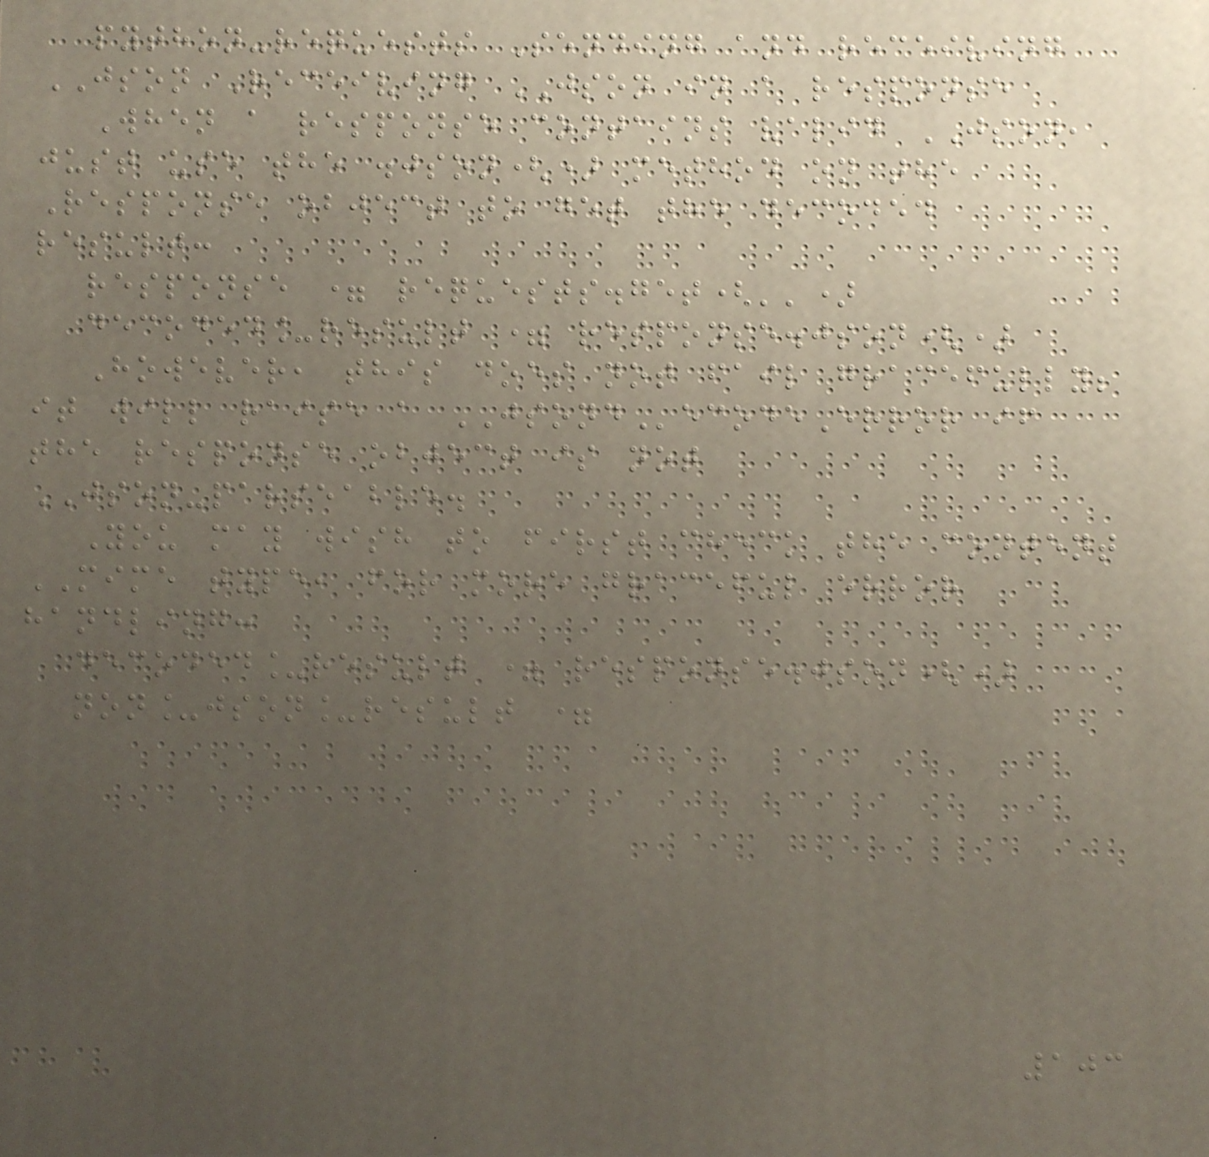python-requests Sending and receiving
JSON Receiving JSON in a response
When a response contains valid JSON,
just use the .json() method on the
Response object to get the decoded
result:
response = requests.get('')
decoded_result = response.json()
However, this does not fail gracefully;
it will raise a JSONDecodeError if
the response object is not
JSON-parseable.
You may wish to first check the content
MIME type, for more graceful error
handling:
decoded_result = response.json()
non_json_result =
103
